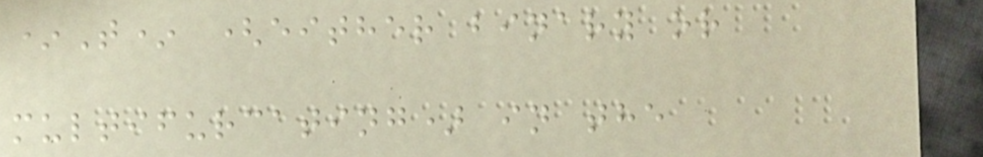*T* (either binary or
multifurcating) in the
